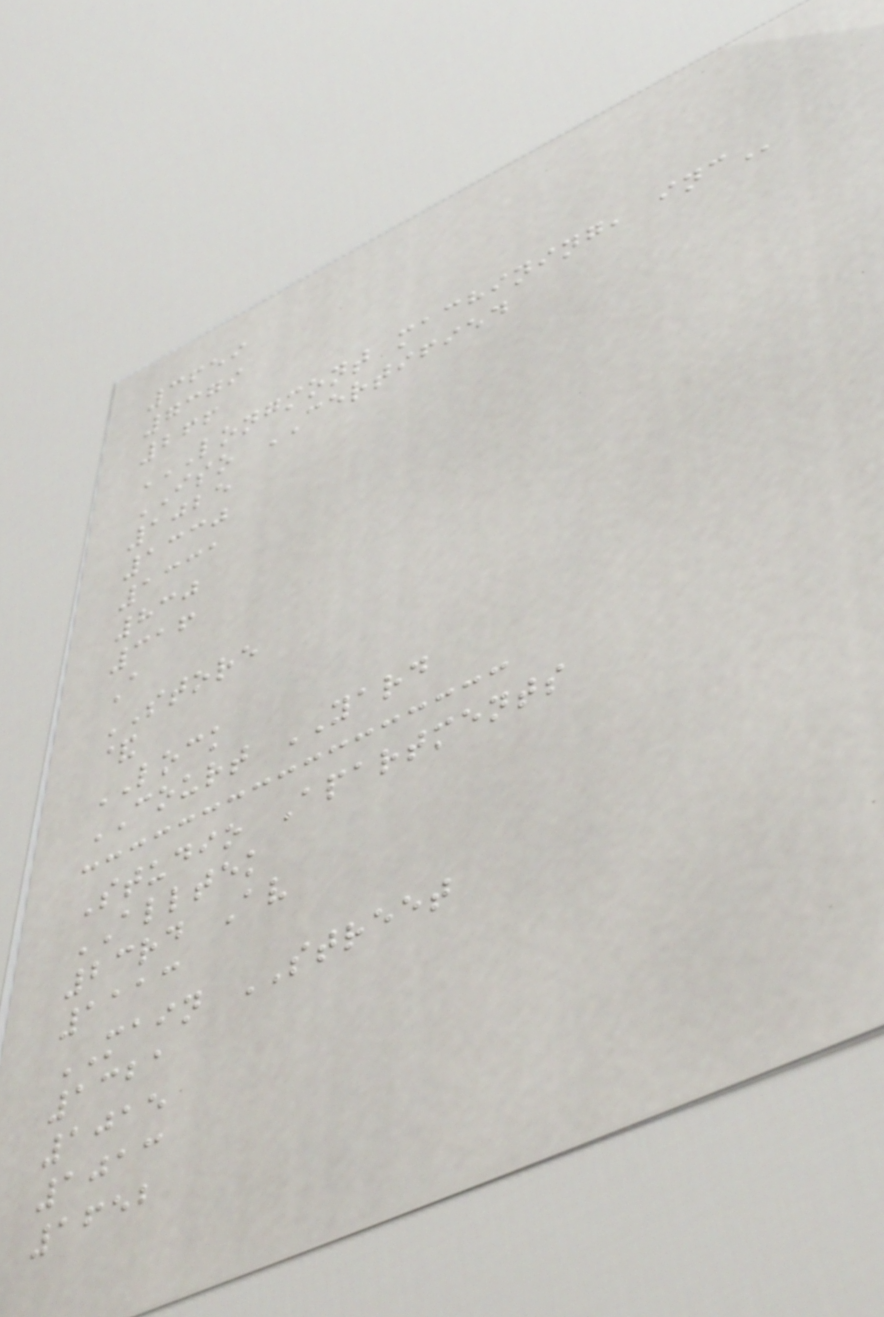3659
7379
266
LONGMONT MACHINING, INC
ISO CERTIFIED
1025
1330
1331
830
316
A
STORE
&
LOCK
COURT YARD
Studio Apartments
ALLTEK
23rd Av
1113
MAIN STREET
1321
1015
1013
1652
